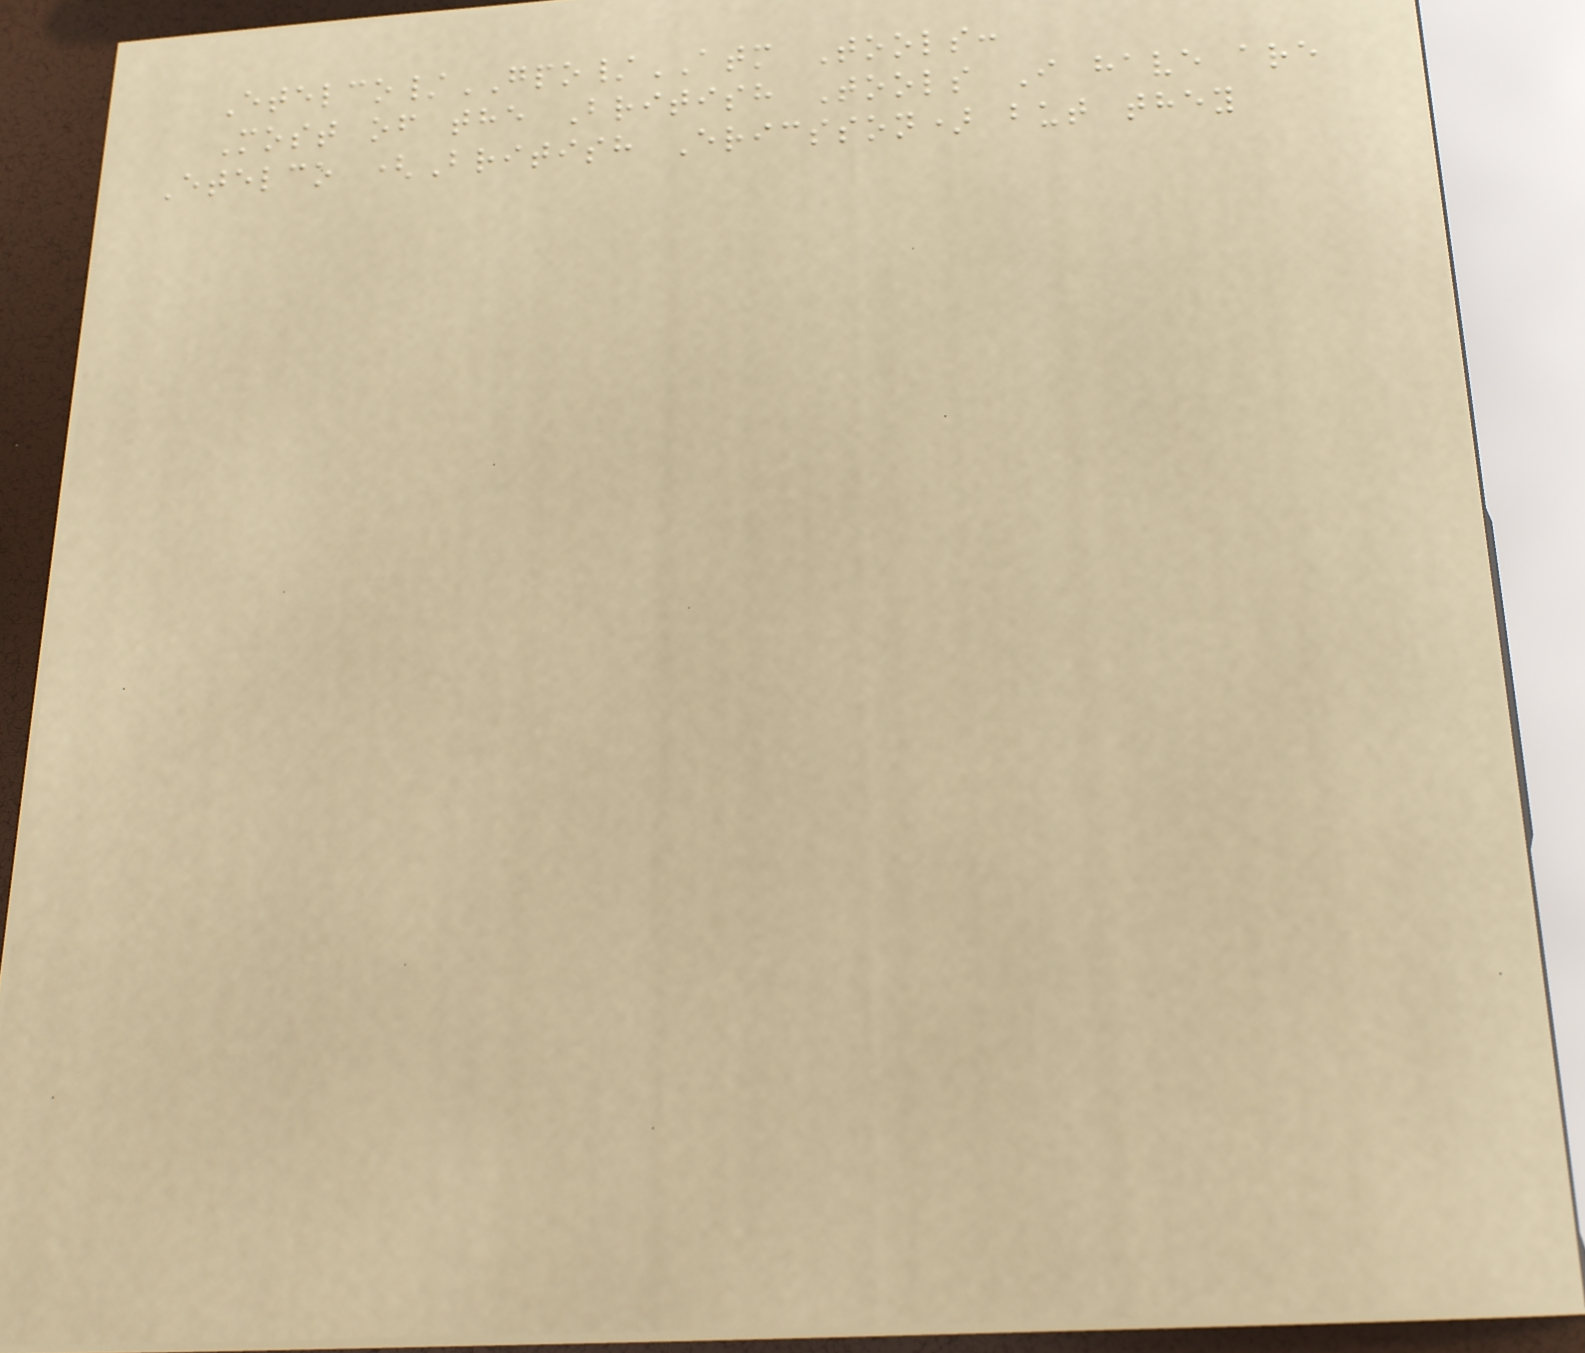Etelco/GPO/ATM Tools:
Most of the British Tools I have are
Etelco (British Ericsson) but they
